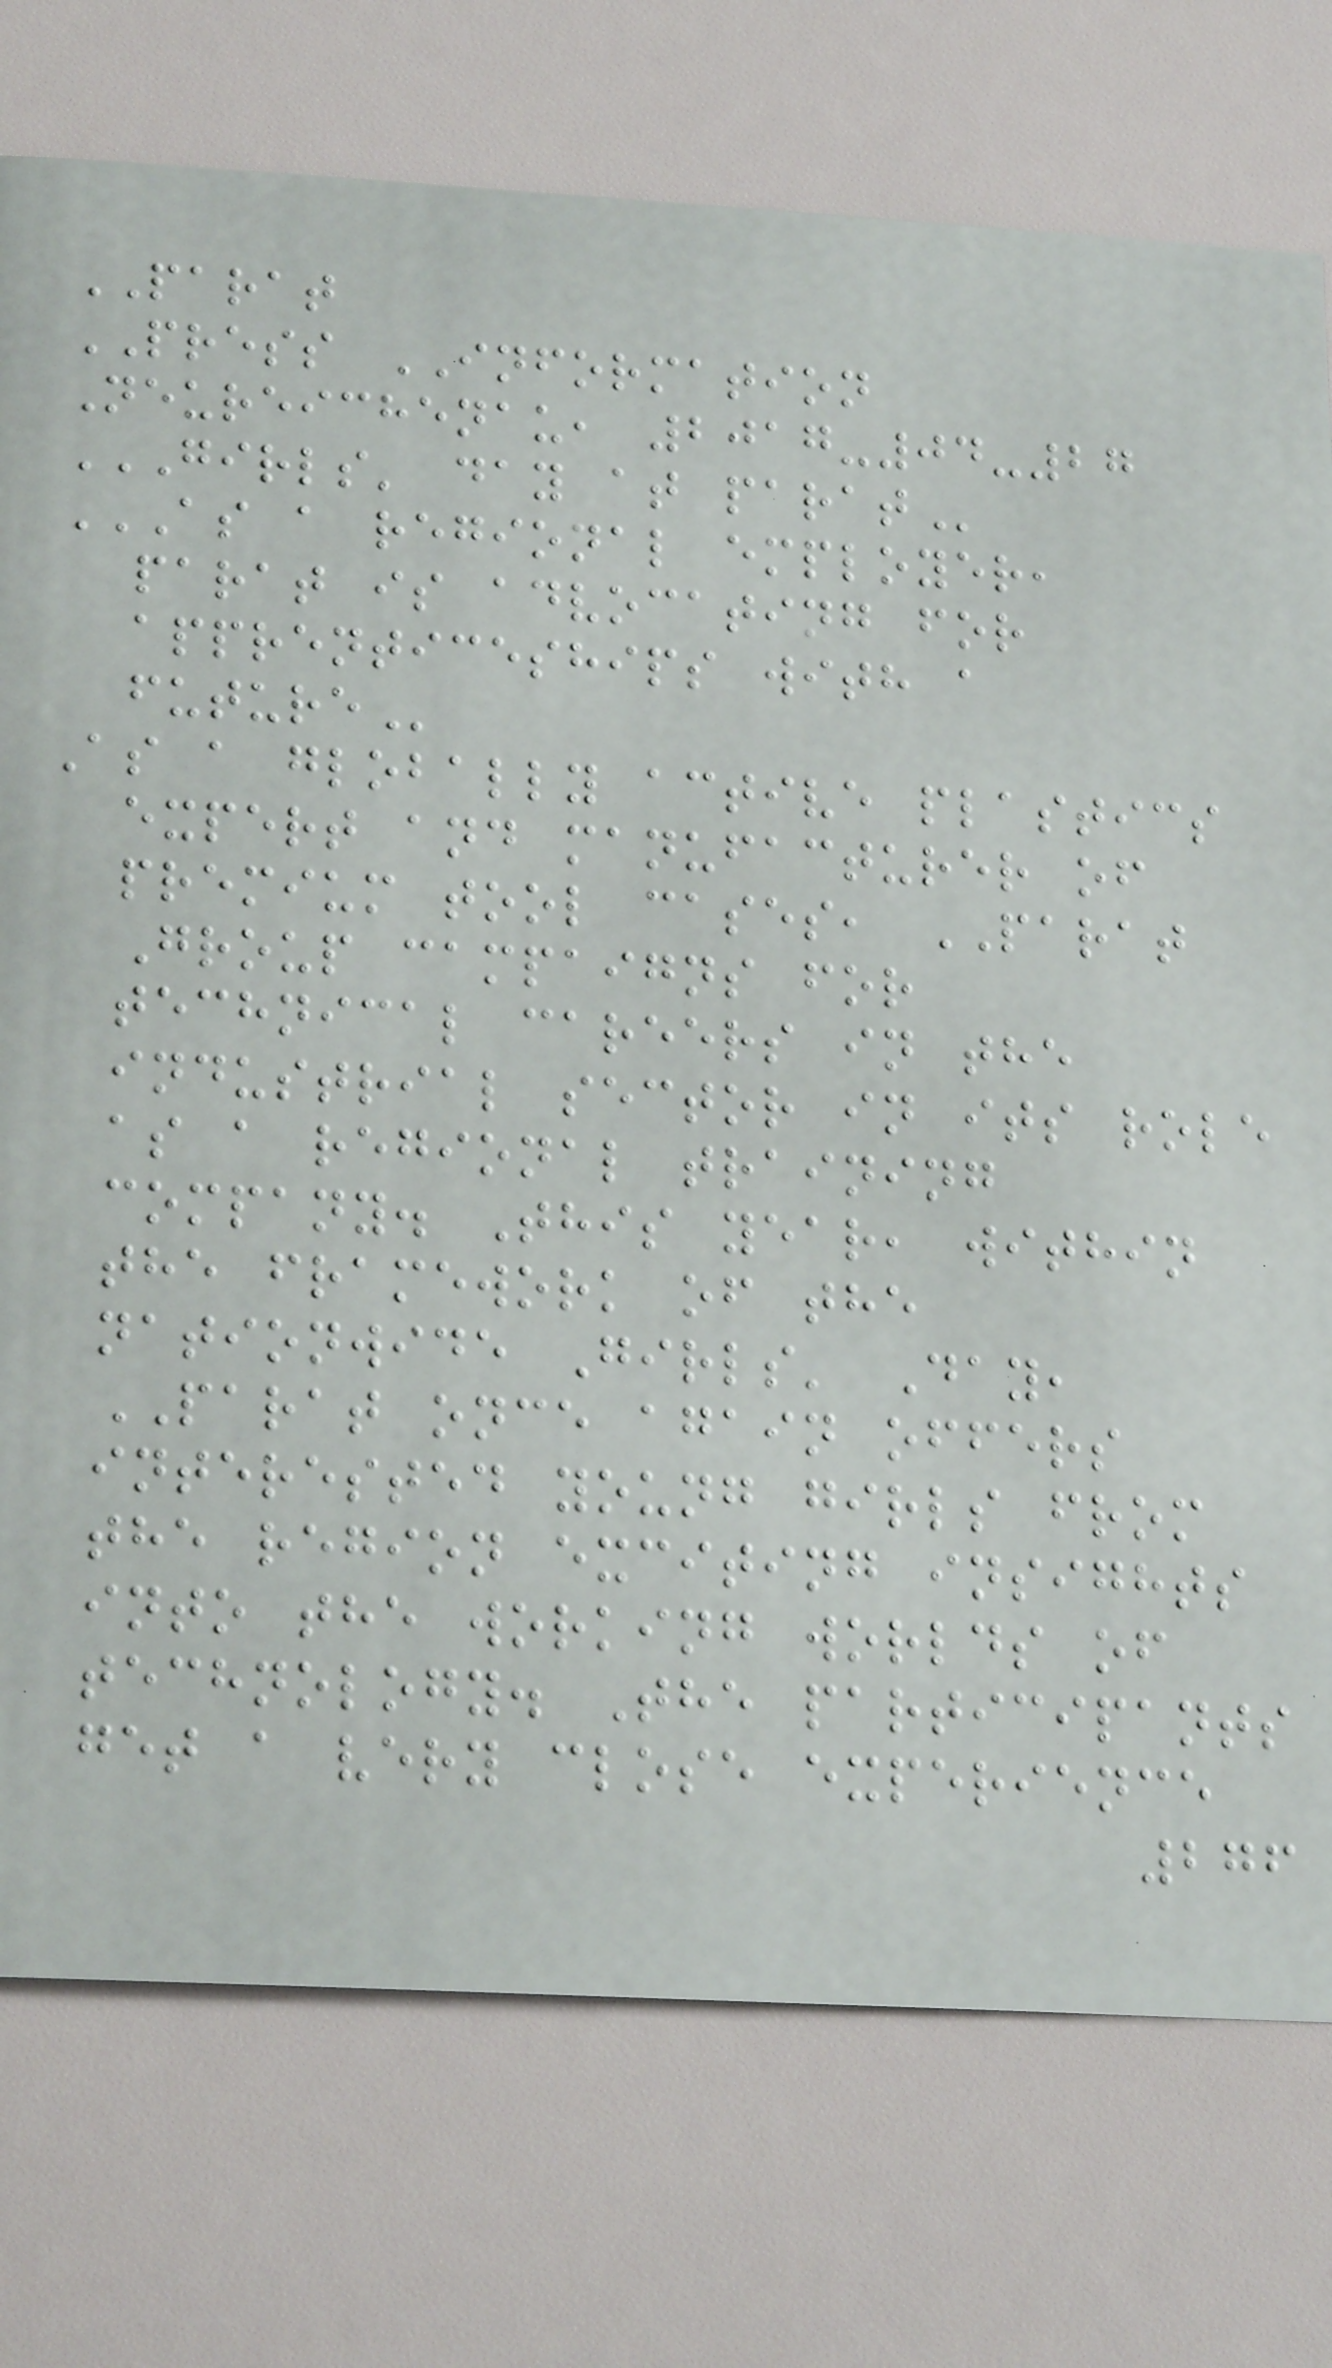PARAT
PRESS INFORMATION
Neureichenau, 2017-04-27
GIRLS' DAY AT PARAT
AS A REGIONAL EMPLOYER,
PARAT IS ADVOCATING FOR
APPRENTICESHIPS WITH A
FUTURE
As a globally active plastics
expert and manufacturer of
premium tool cases, PARAT
Group campaigns for
technical careers in the
industrial sector in its role
as a regional training
company. This year, within
the framework of the
nationwide Girls' Day,
PARAT once again offers
interested young girls from
the region exciting insights
into the working worlds of
technology. The participants
get a very close experience
276
